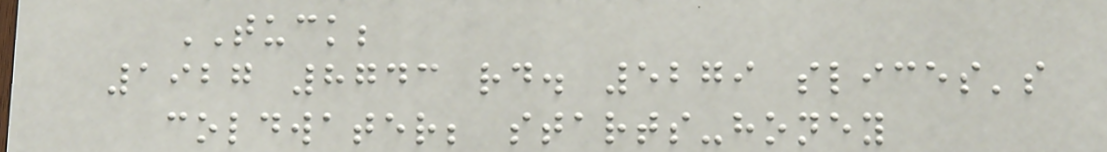TUCK;
1927 8743 rd. 5279 slices's
coldwater; starts-honey
